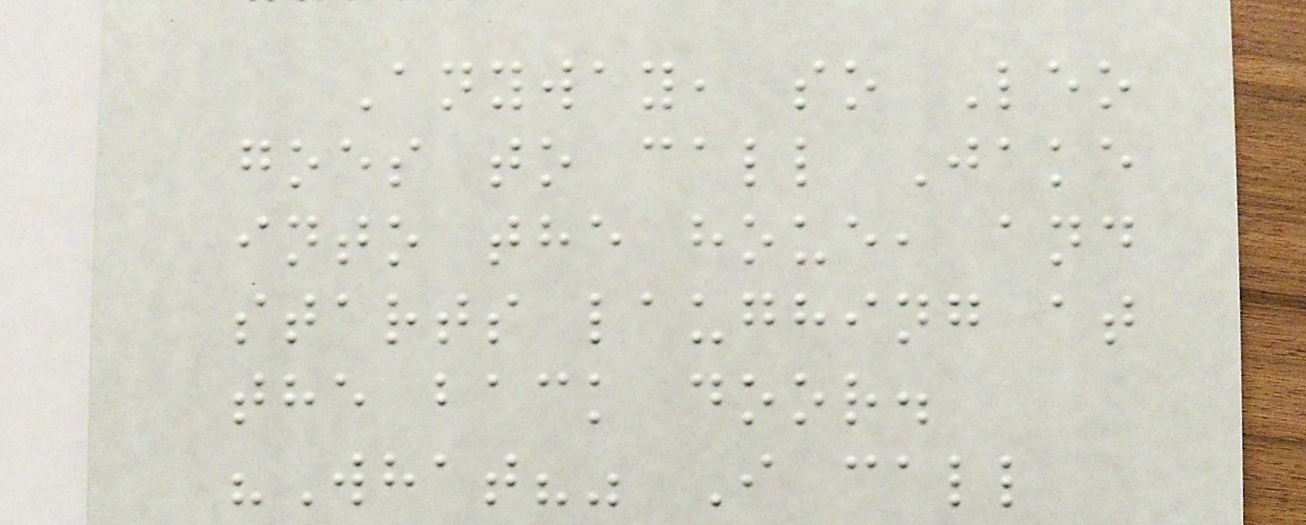Anyway, so Leo
goes to call Jake
into the houe, and
starts laughing at
the back door.
"What?" I call
